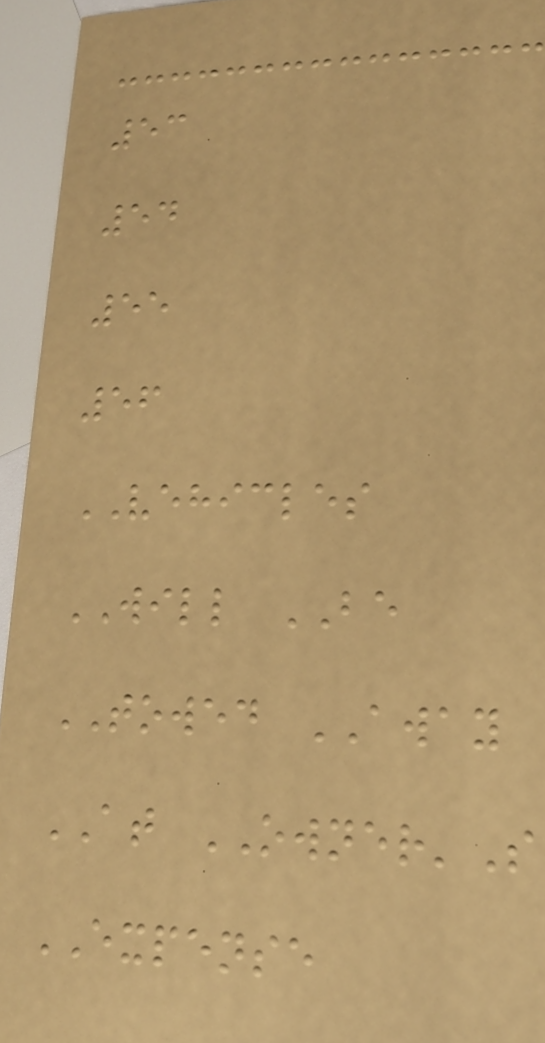53
54
55
56
VEHICLES
WILL BE
TOWED AWAY
AT OWNER'S
EXPENSE
